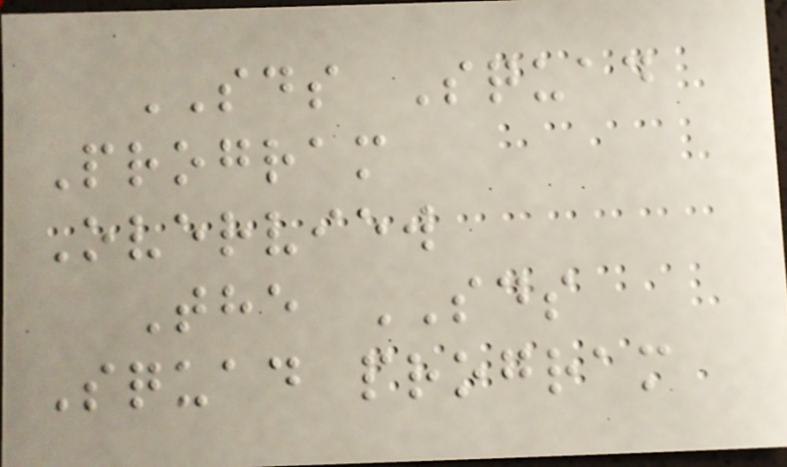SDS Squad
Program
Overview
The SDS
Squad program
